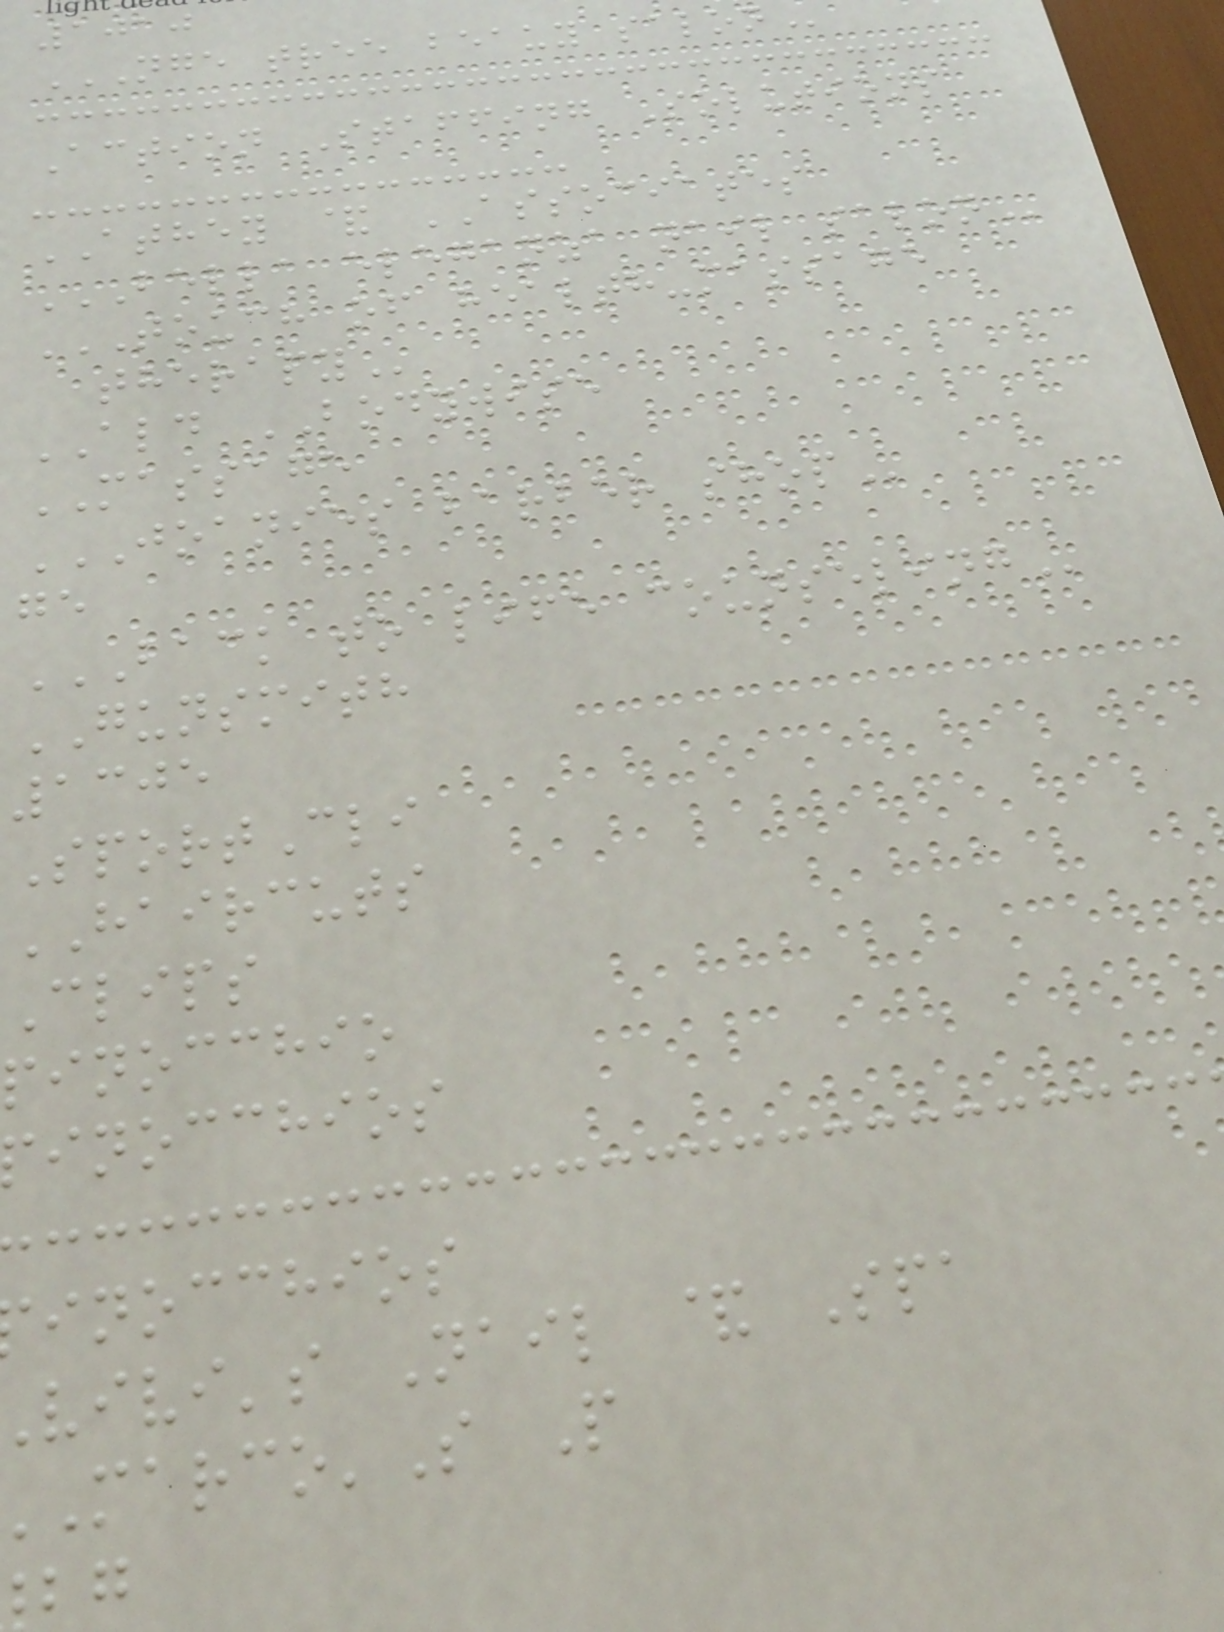1010
Action Staffing Solutions
ATHEY & ASSOCIATES
BELLA ELEGANZA NAIL SALON
TOUCH OF HEALTH-MASSAGE
ALD BODYWISE
MASSAGE
JOANIES BARBER SHOP
ge
BACK TO LIFE COUNSELING
GUNSMITH
1305
SportCli
HAIRCUTS
Clips
pinocchio
inocchios
inocchios
vivi's Nail & Spa
'S P
